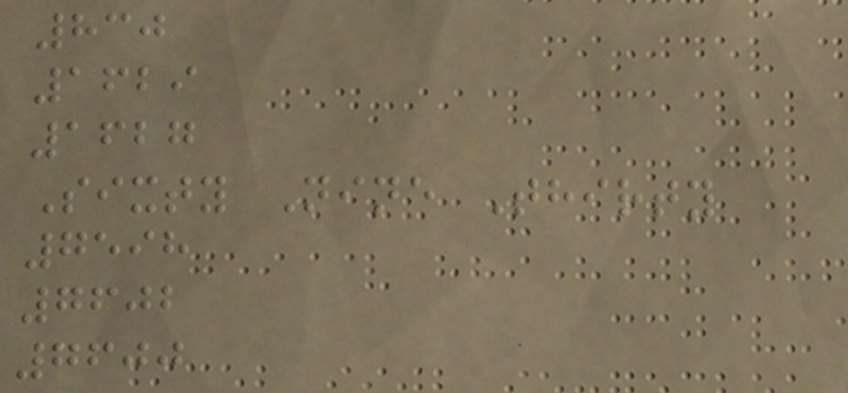830
1629
1627
Sixty Nine Thirty
7598
7602
7600
